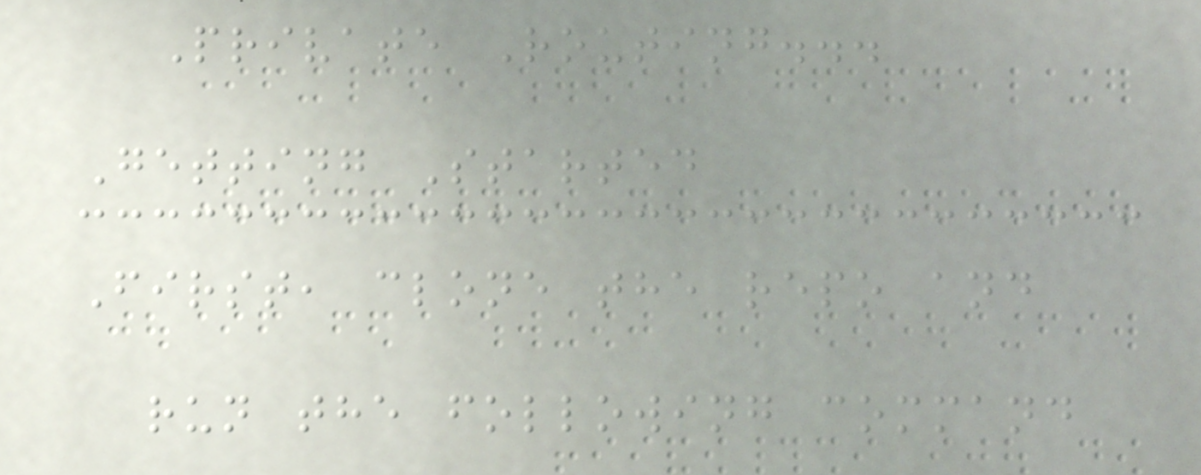Private Routing...
Getting Started
First, clone the repo and
run the following command
